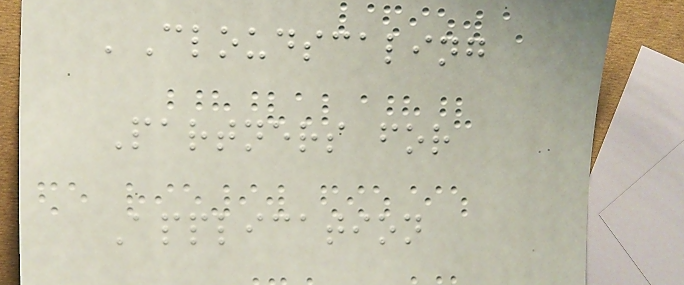'Cloudscaling
Partners for
Application
